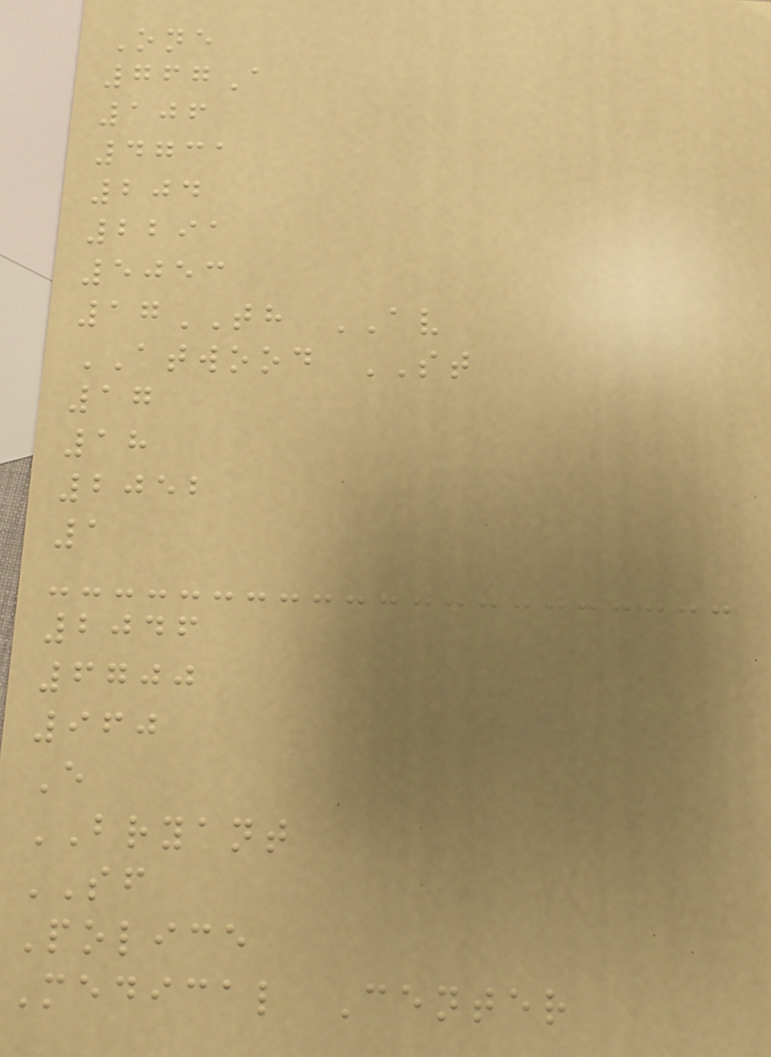One
767A
106
4731
204
2291
5053
17TH AV
ATWOOD ST
17
18
2052
1
2046
6700
960
E
BRYANT
SF
Police
Medical Center
